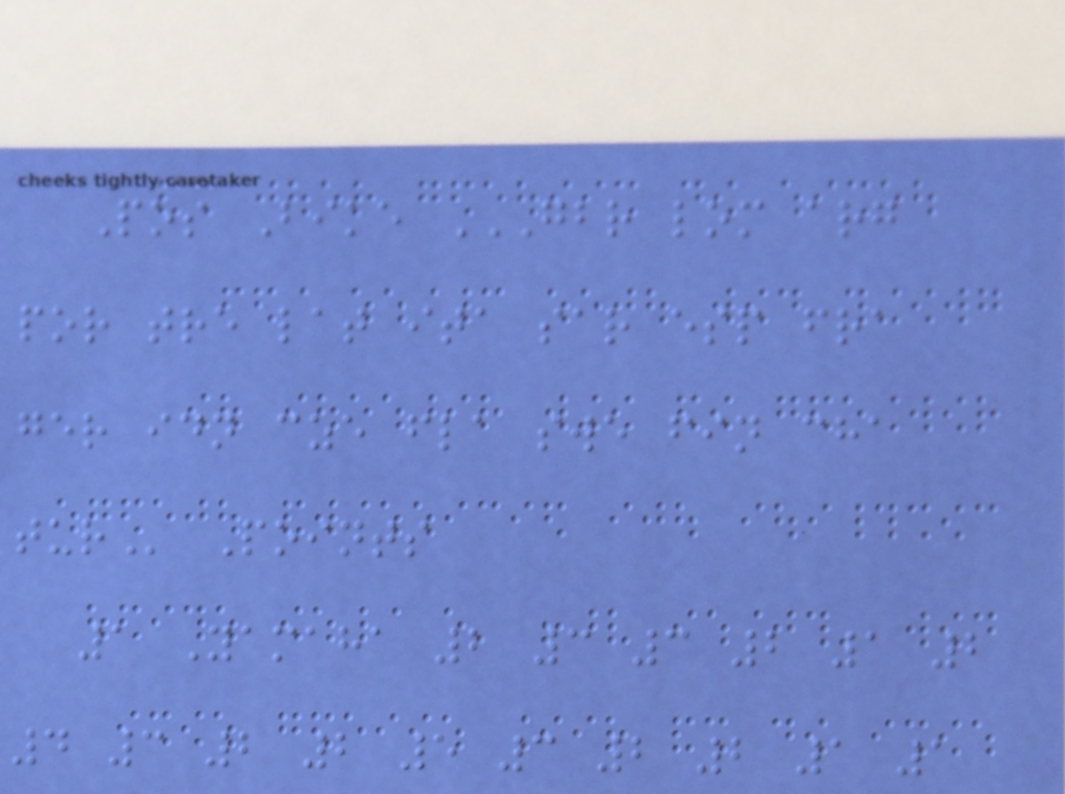Pos Bike GBR LOM ARG
POR TRE LAT ITA SAR ESP FRA
GER IDN CZE FLA SWE FIN CHA
TUR Points
1 Yamaha 2 3 3 2 1 2
4 3 2 2 5 3 2 2 1 1
